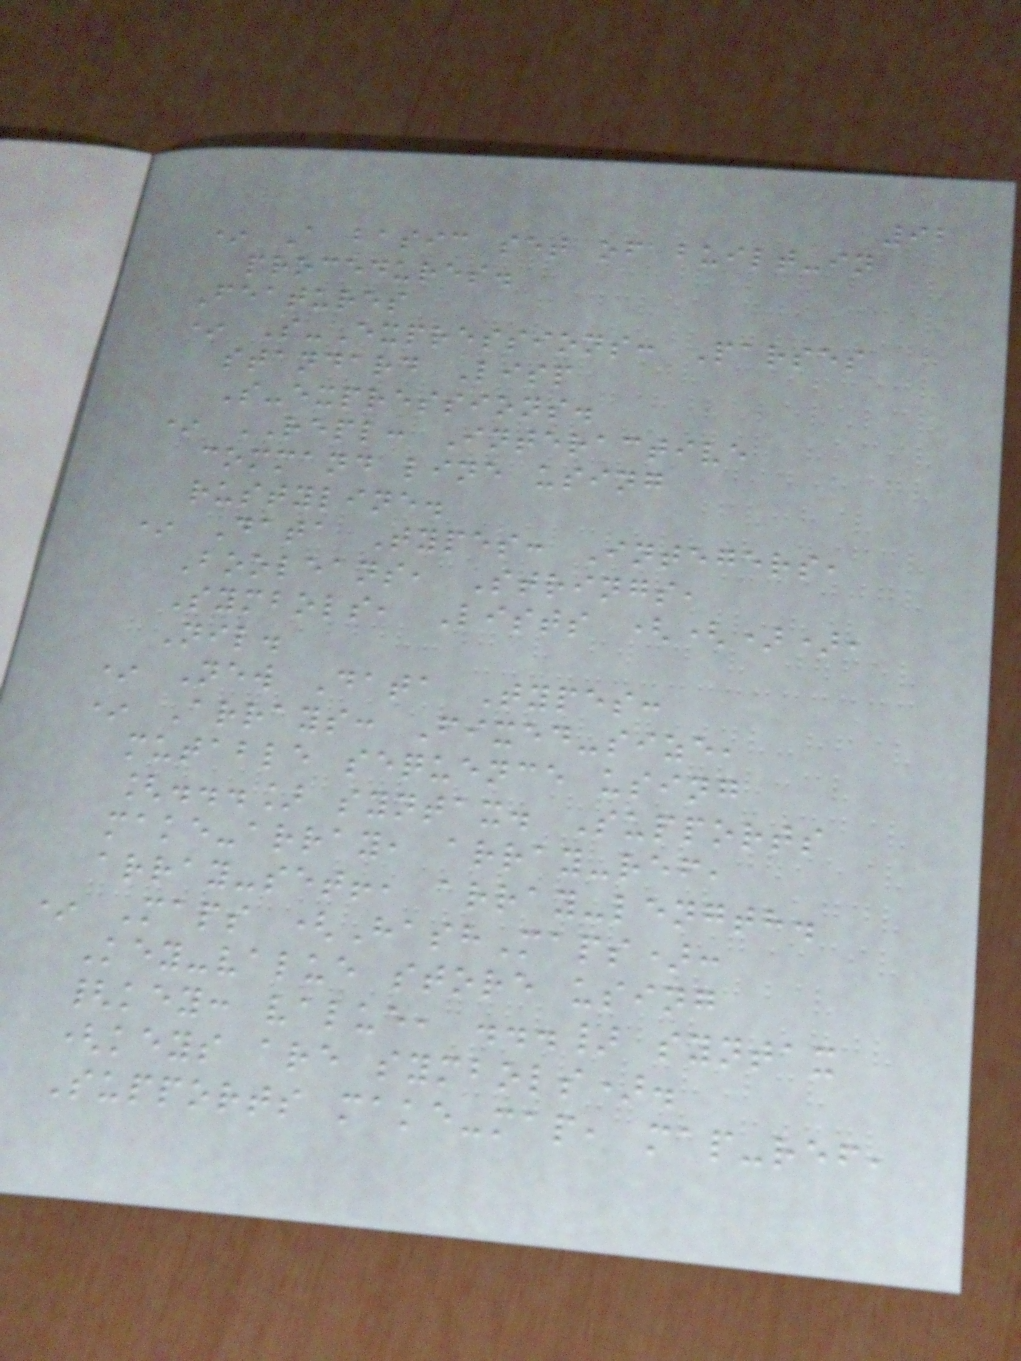92
* A basic set of built-in
procedures.
Features
* S-Expressions: Parses
standard Lisp
S-expressions.
* REPL: Interactive
command line using
rustyline.
* Data Types: Integers,
Booleans, Strings,
Symbols, Lists (()),
Nil.
* New Data Types:
* Arrays: Fixed-size,
mutable sequence using
[...] syntax. Supports
make-array, array-ref,
array-set!, array-length.
* Maps (HashMaps):
Key-value store using
{key: value, ...} syntax
(keys are symbols).
Supports make-map, map-ref,
